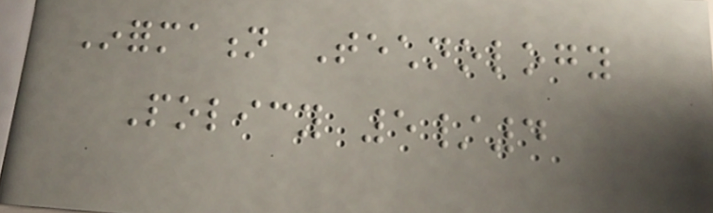Information Technology
Policy 5/4
